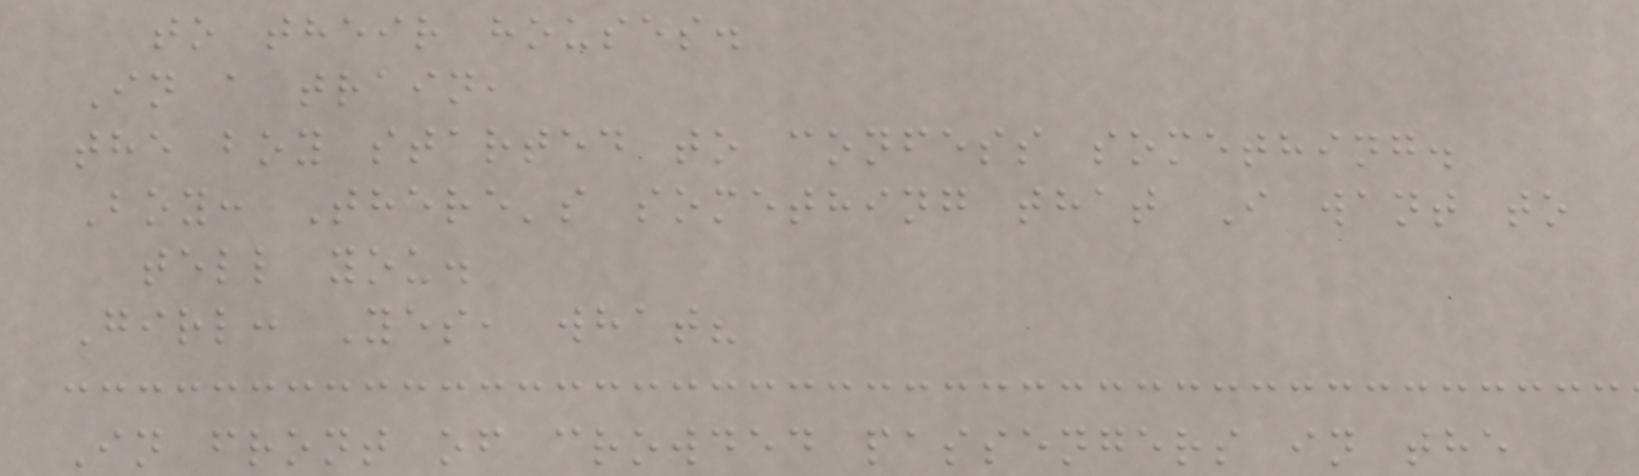to their houses.
In a train,
the boy started to confess something.
Boy: There's something that I want to
tell you.
Girl: Yes, what?
In front of crowded passengers in the
